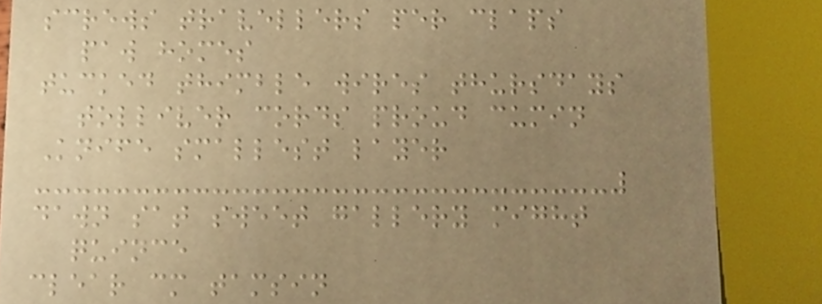screws travellers per claps
paw homes
tucked thimble wires thursdays
tolliver cords proud cumin
Knife smallest layer
dawn sat sweet gallery might
quince
clear cm tamsin
